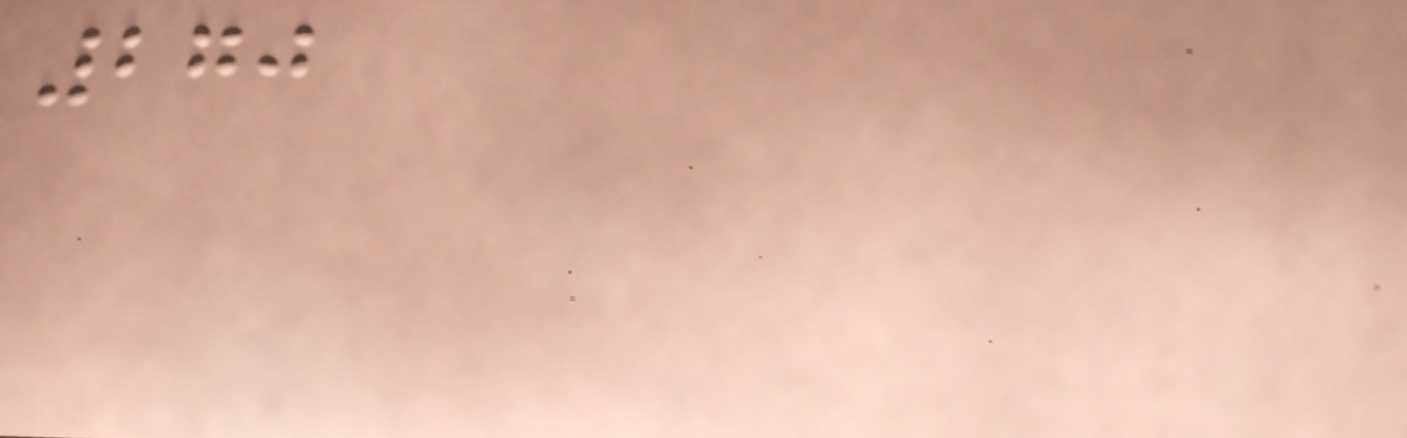270
